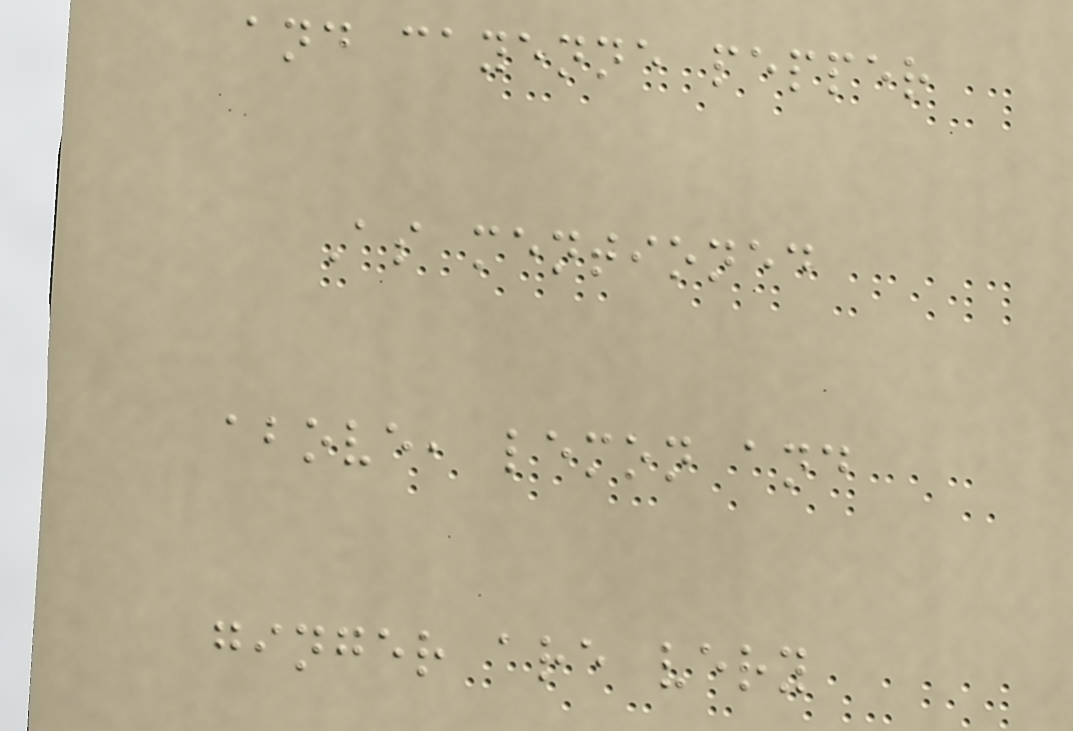and cayenne pepper
As mentioned
above, lemon and
ginger are very
